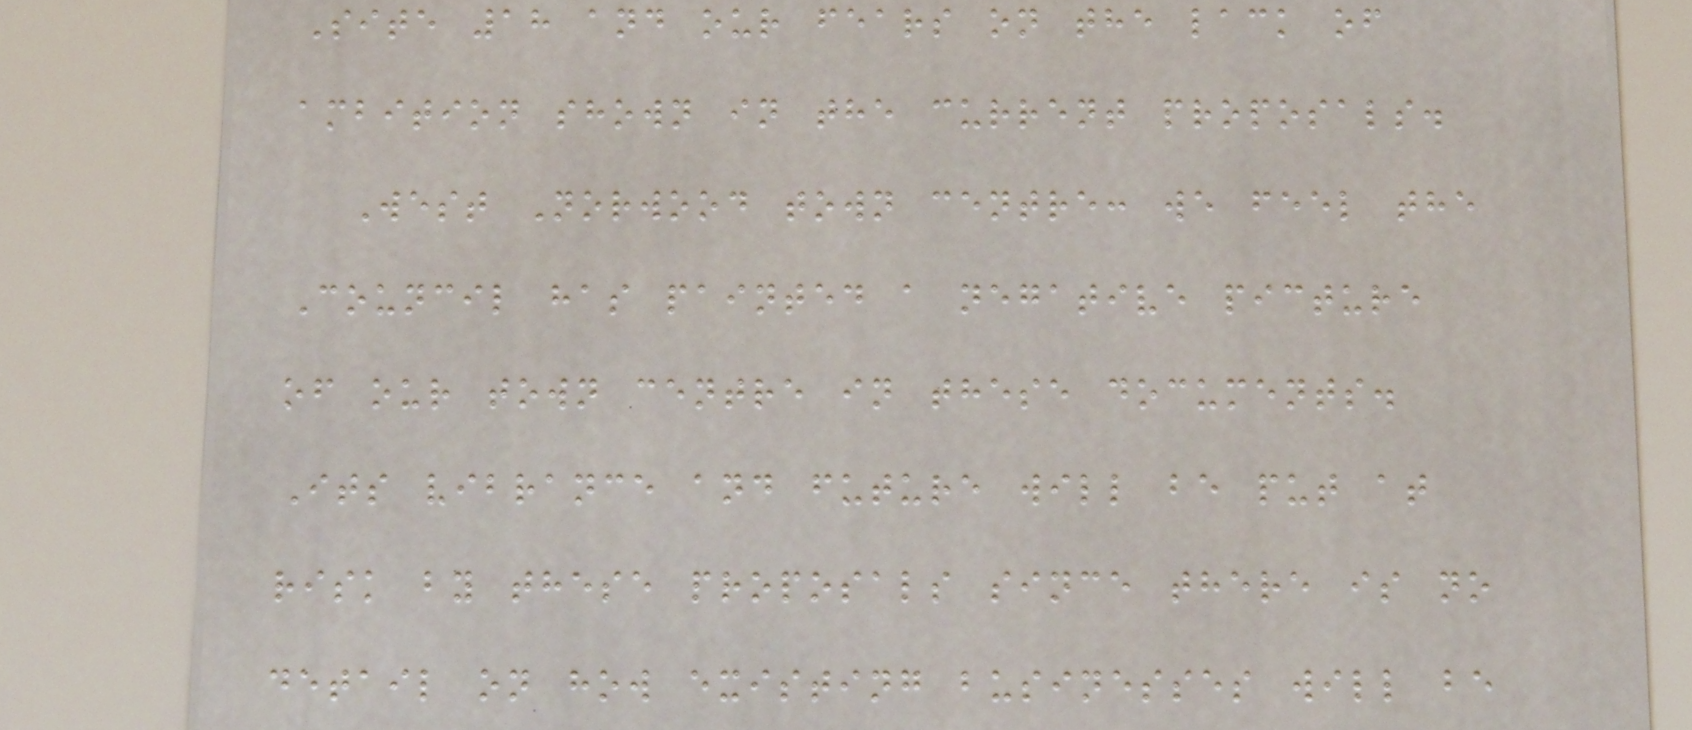Site 18 and our fears on the lack of
ambition shown in the current proposals.
West Norwood town centre: we feel the
Council has painted a negative picture
of our town centre in these documents.
Its vibrance and future will be put at
risk by these proposals since there is no
detail on how existing businesses will be
